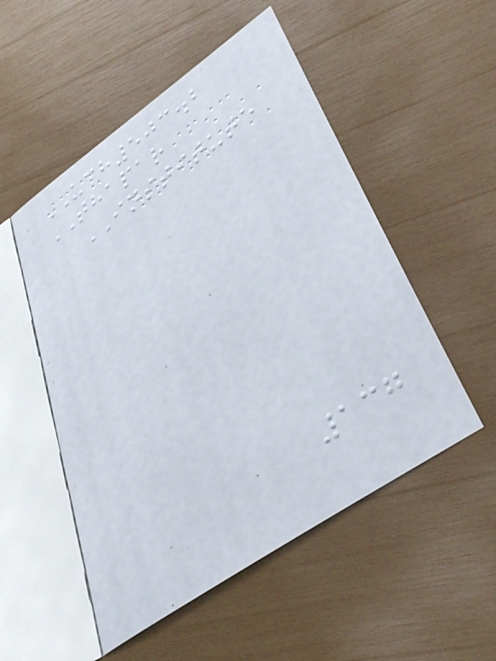UCH503.2
THAPAR
INSTITUTE
137
